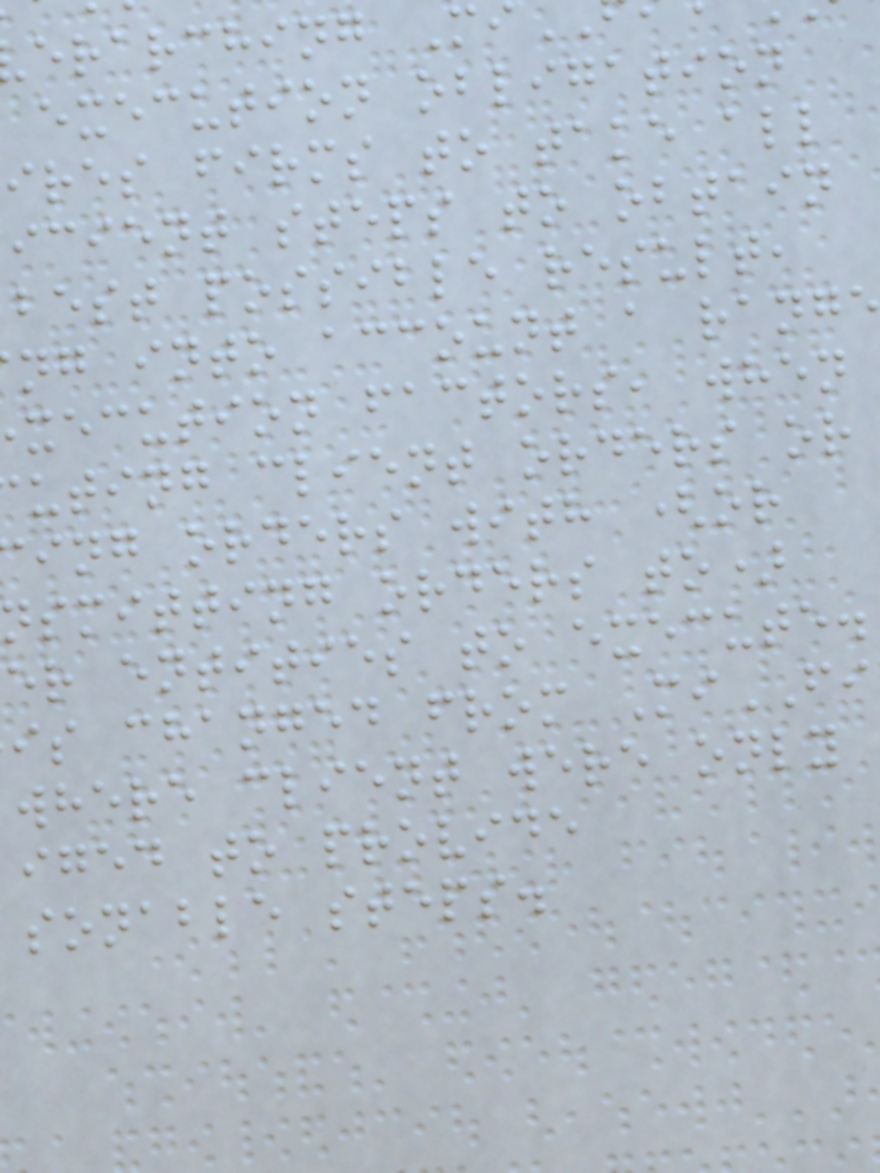erarching M
execution obligation
ires firms to take all
icient steps to obtain
best possible result,
ng into account a rang
xecution factors, when
uting client orders or
ing orders with (or
nsmitting orders to)
er entities to execute.
is changed from MiFI
where client were only
iged to provide
sonable steps.
